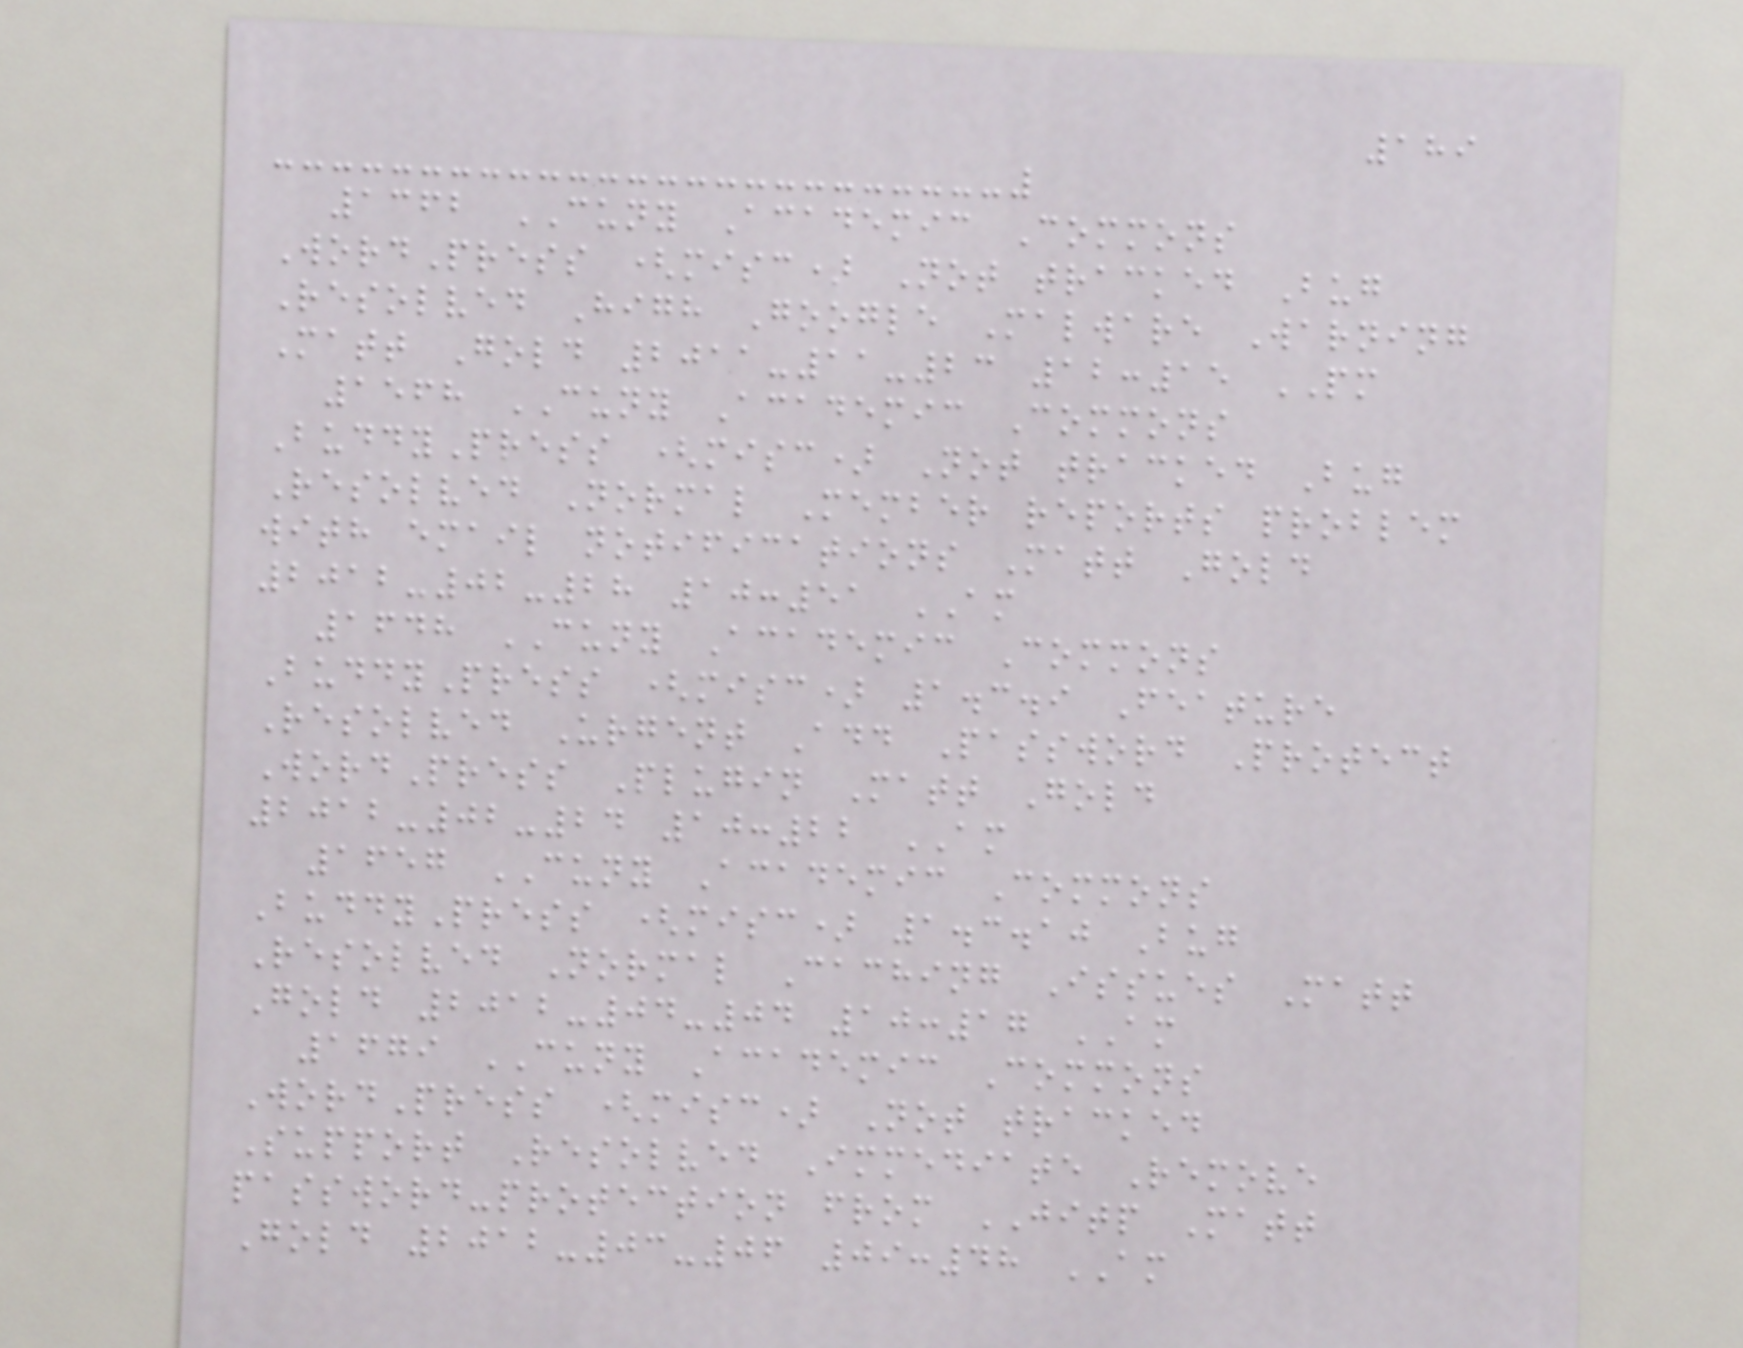189
1362 CUNY Academic Commons
WordPress (misc) Not tracked Bug
Resolved High Google Malware Warning
Matt Gold 2011-11-23 12:15 PM
1568 CUNY Academic Commons
BuddyPress (misc) Not tracked Bug
Resolved Normal Member reports problem
with email notifications Matt Gold
2012-02-28 10:51 AM
1648 CUNY Academic Commons
BuddyPress (misc) 1.3.9 Feature
Resolved Urgent Add Password Protect
WordPress Plugin Matt Gold
2012-02-24 10:22 AM
1657 CUNY Academic Commons
BuddyPress (misc) 1.3.10 Bug
Resolved Normal Caching Issues Matt
Gold 2012-04-04 10:17 AM
1679 CUNY Academic Commons
WordPress (misc) Not tracked
Support Resolved Immediate Remove
password-protection from JITP Matt
Gold 2012-03-06 09:48 AM
